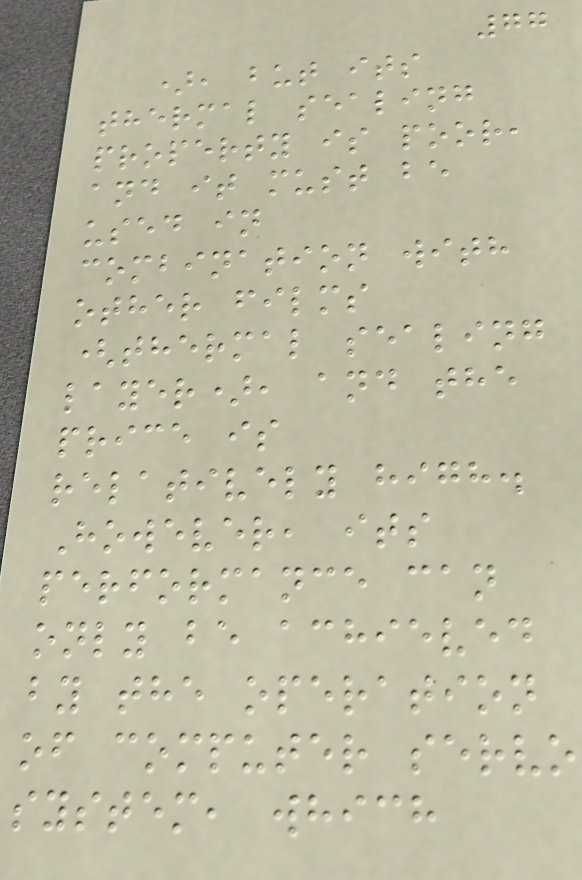77
), but its
thermal sealing
property is poor,
and it must be
used in
combination with
other films
(thermal sealing
layer), and the
price is
relatively high.
However, its
performance can
only be achieved
by the operation
of computer servo
system, which
